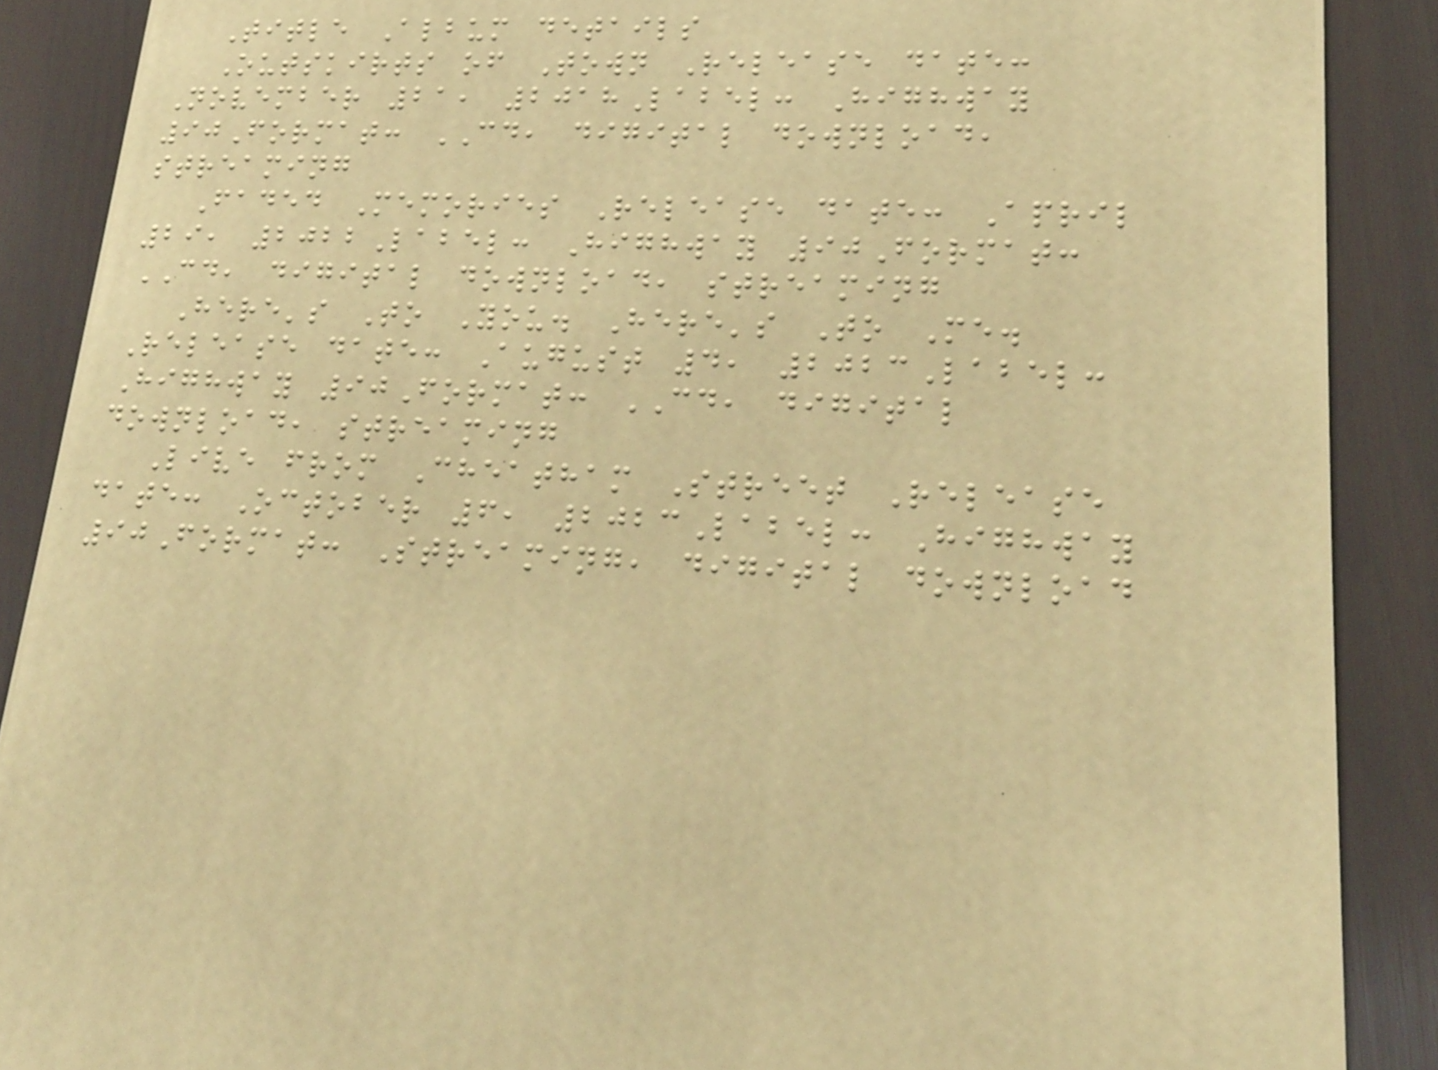Title Album details
Outskirts of Town Release date:
November 21, 2018Label: Highway
90Format: CD, digital download,
streaming
Faded Memories Release date: April
29, 2022Label: Highway 90Format:
CD, digital download, streaming
Here's To You. Here's To Me.
Release date: August 4, 2023Label:
Highway 90Format: CD, digital
download, streaming
Live from Cheatham Street Release
date: October 6, 2023Label: Highway
90Format: Streaming, digital download
